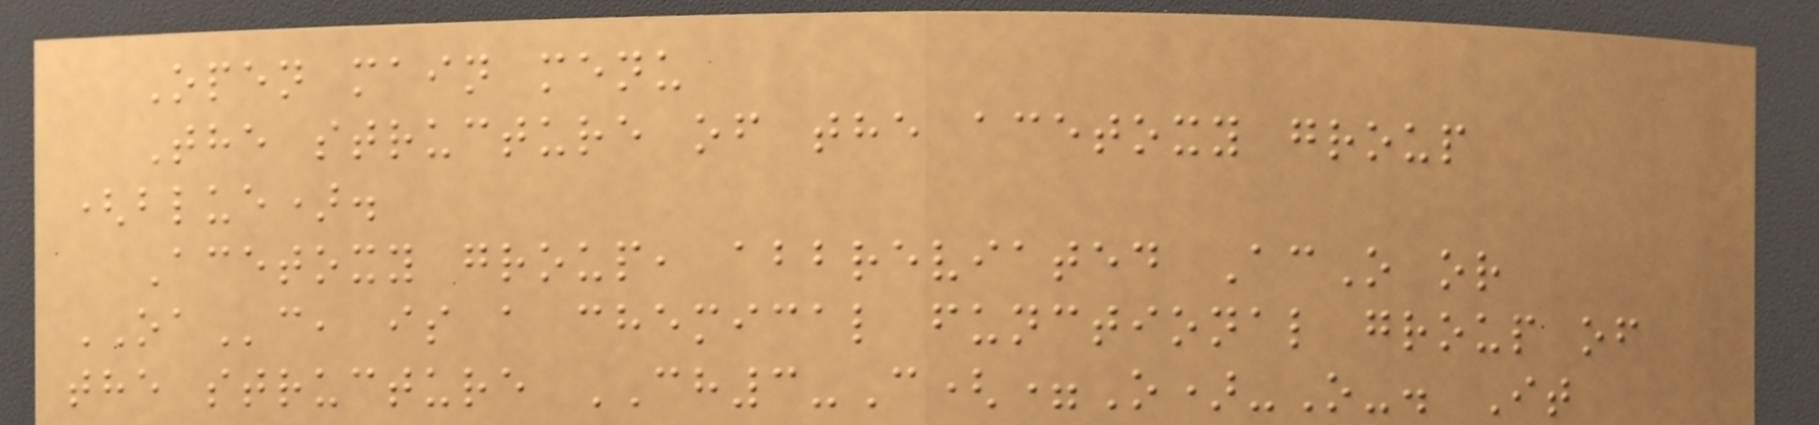Open main menu
The structure of the acetoxy group
(blue).
Acetoxy group, abbreviated AcO or
OAc, is a chemical functional group of
the structure CH3-C(=O)-O-. It
